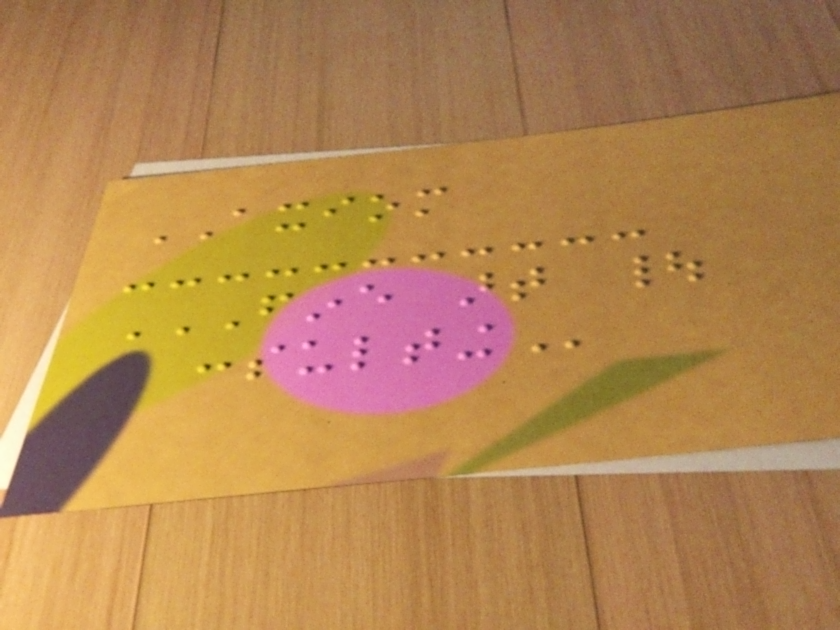AXIOM
FINE ART |
CONSULTING
